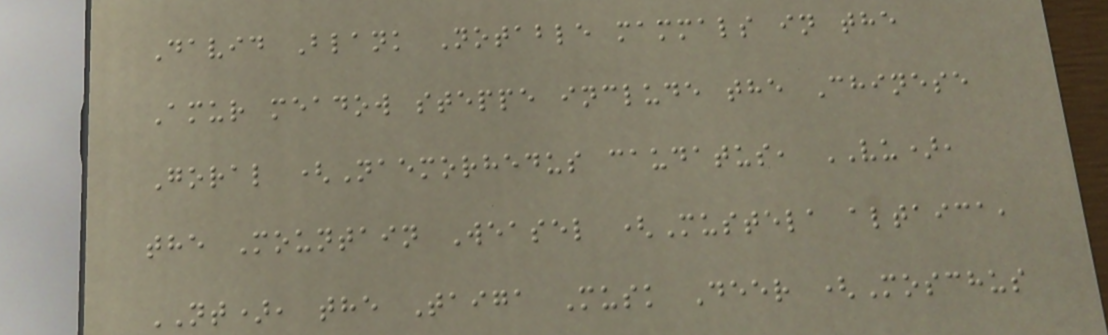David Blank Notable mammals in the
Amur meadow steppe include the Chinese
Goral (Naemorhedus caudatus, VU),
the Mountain Weasel (Mustela altaica,
NT), the Taiga Musk Deer (Moschus
